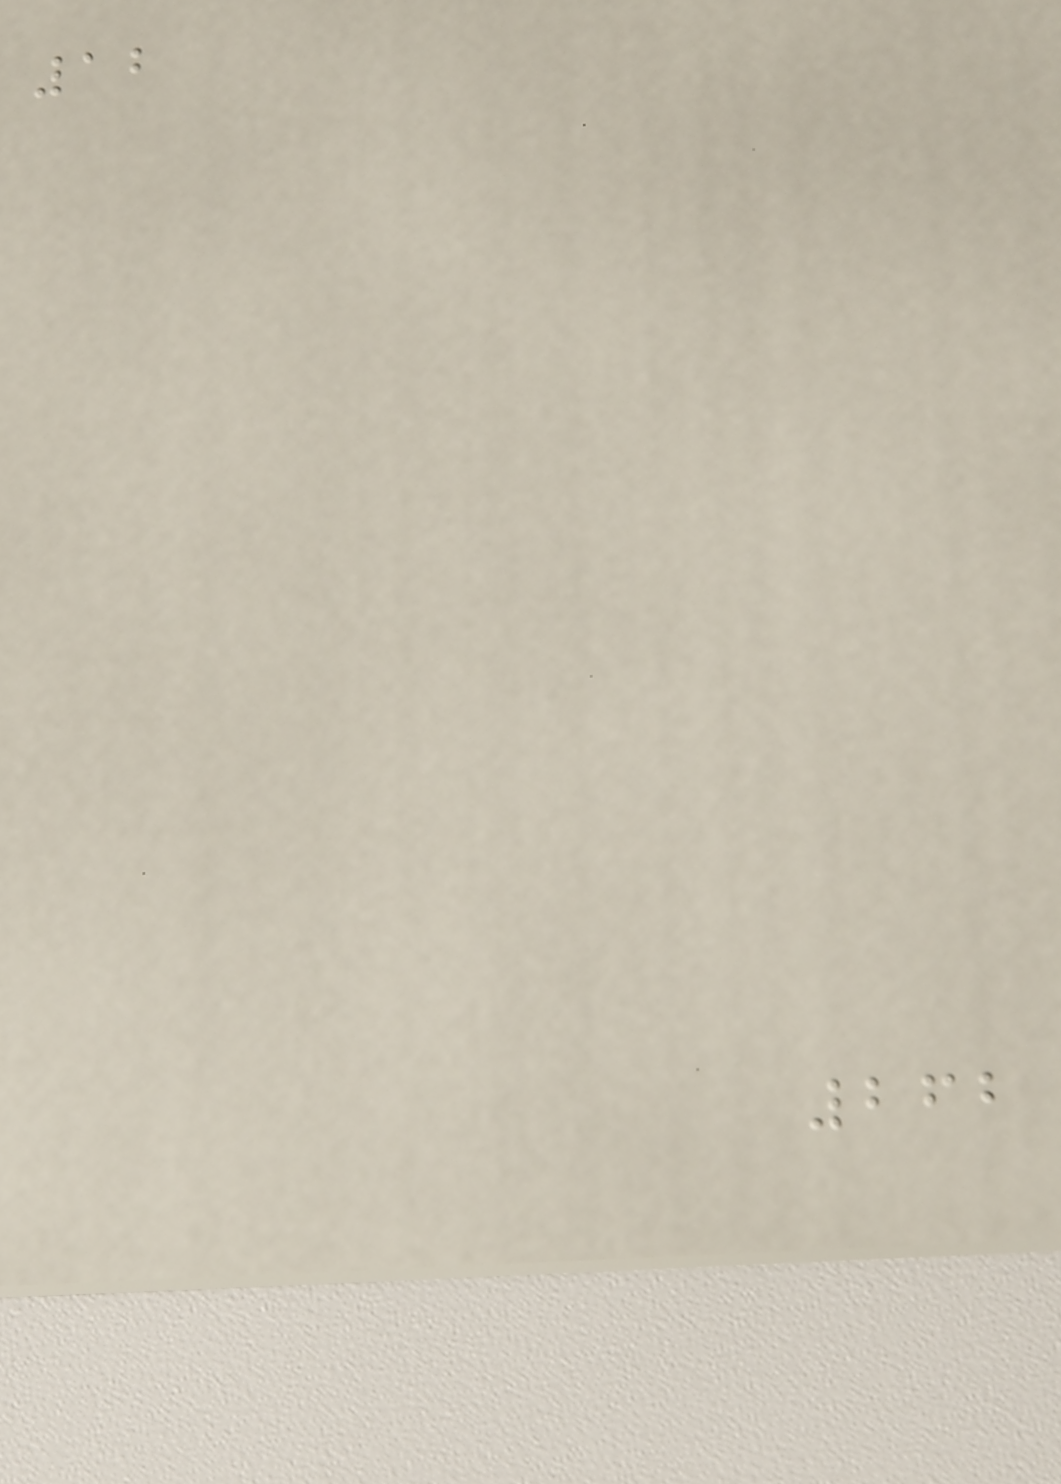12
262
